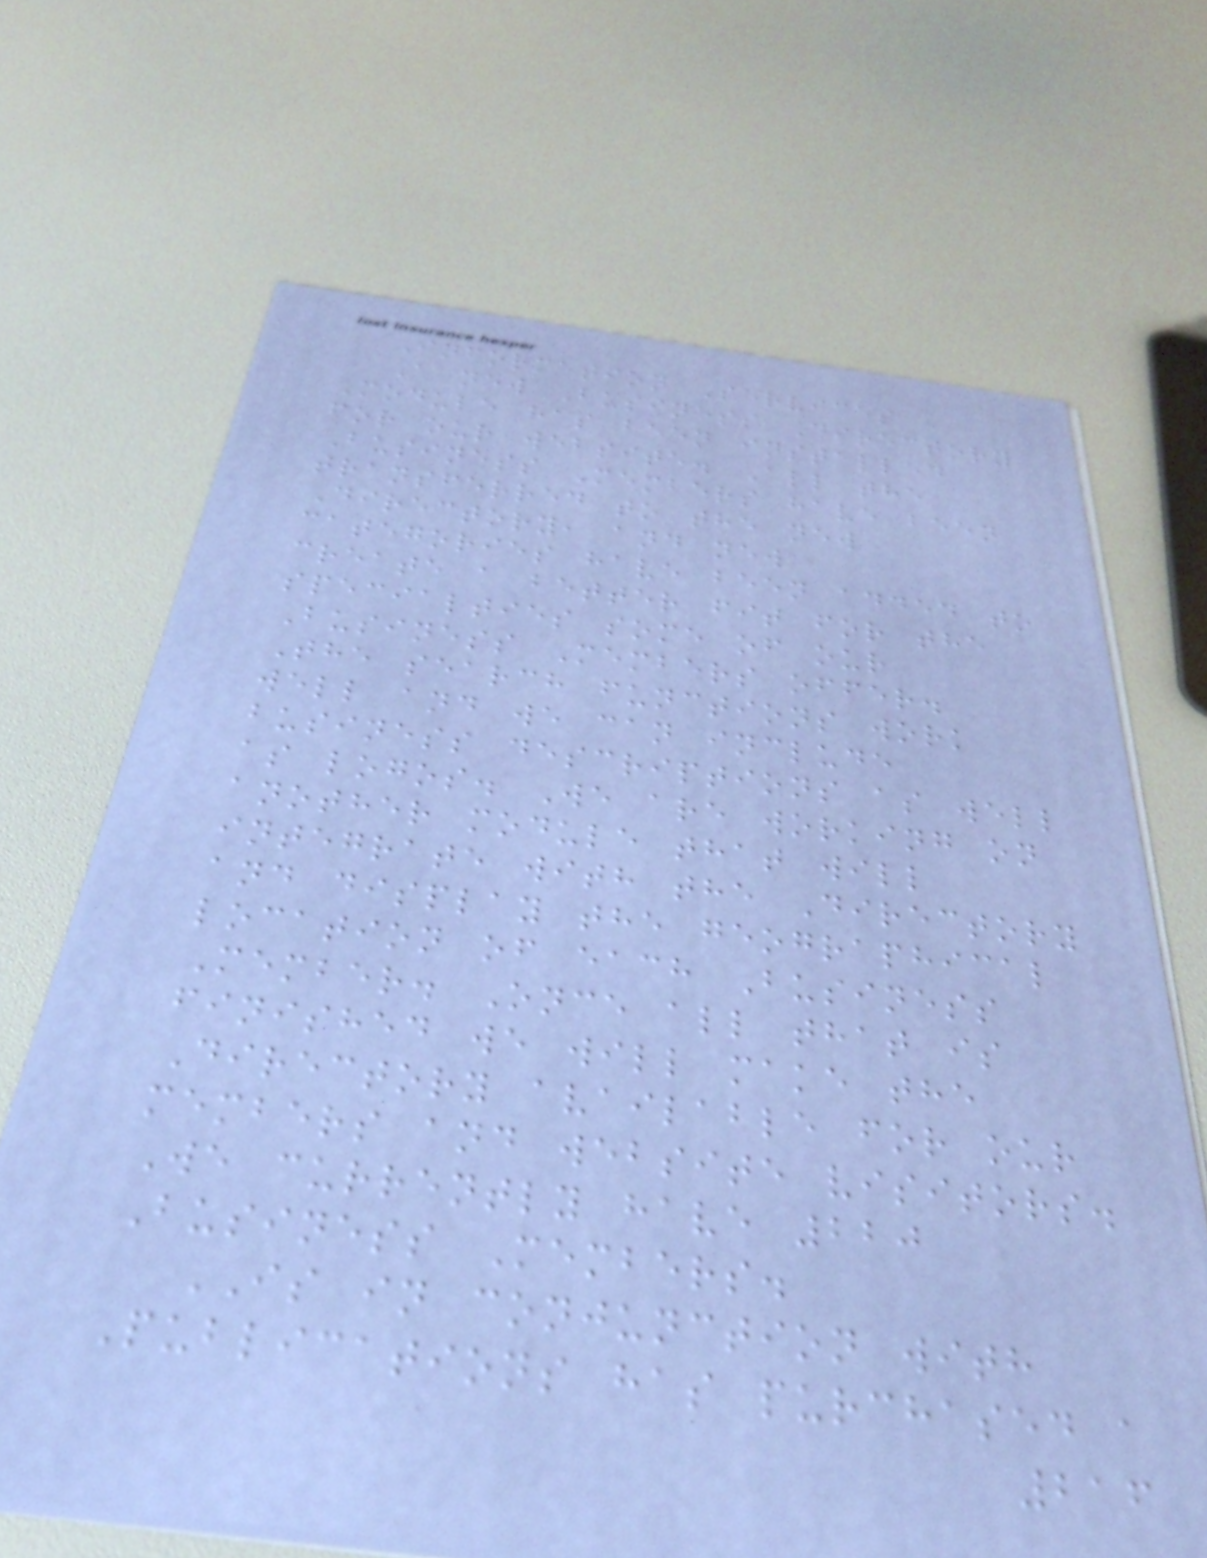Information Services
A new Business Directory
Module has been installed
for our website. All the
Business Members have been
transferred to the new
Directory, and new
categories have been added to
create a better fit for the
specialties some of our
Business Members offer.
The search functions work
well and we can include
business descriptions as well
as logos. We are working on
another module that will
integrate with the Directory
and display the geographical
location of each Business
Member. Once all that is
finished we will make the
Directory available for our
members and website visitors.
We currently have 220
Business Members.
IS in conjunction with
Publications has purchased a
216
